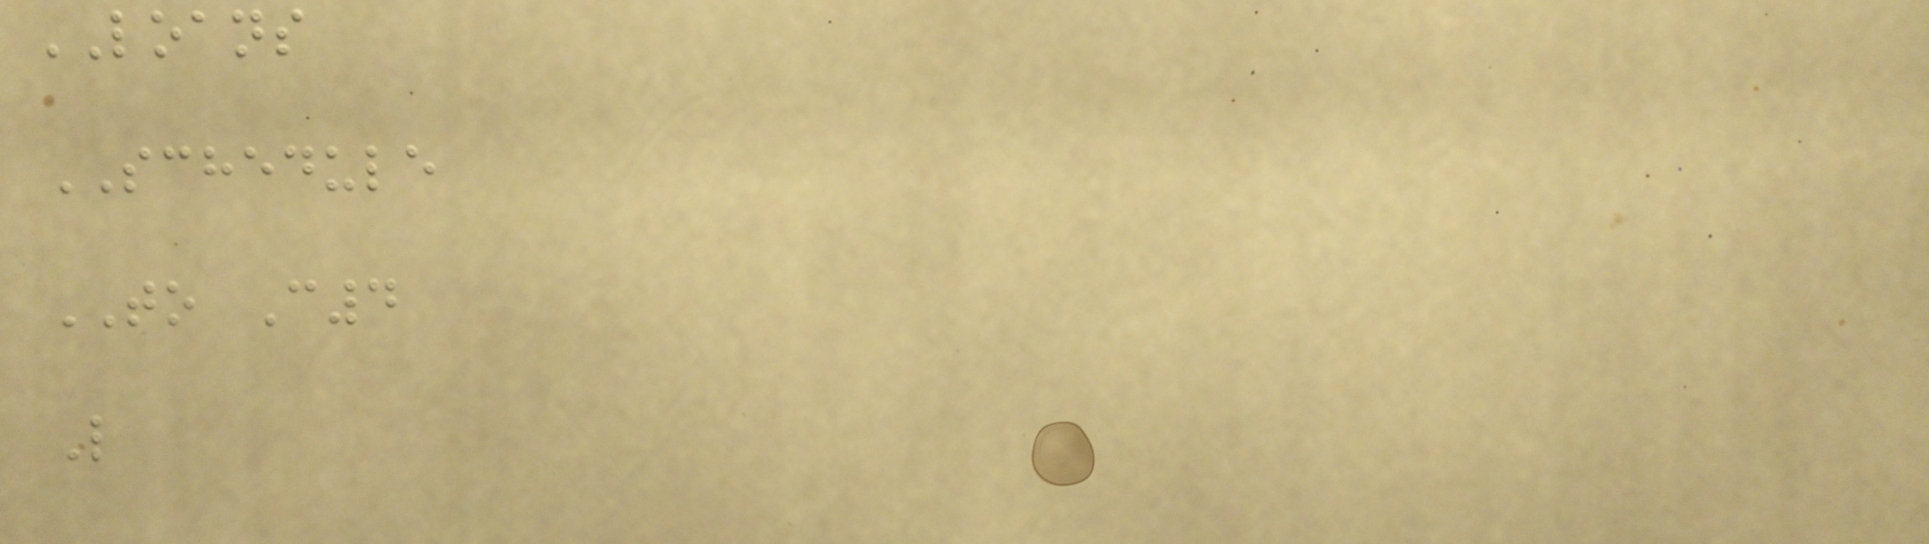LOANS
SCHEDULE
TO C4
L
